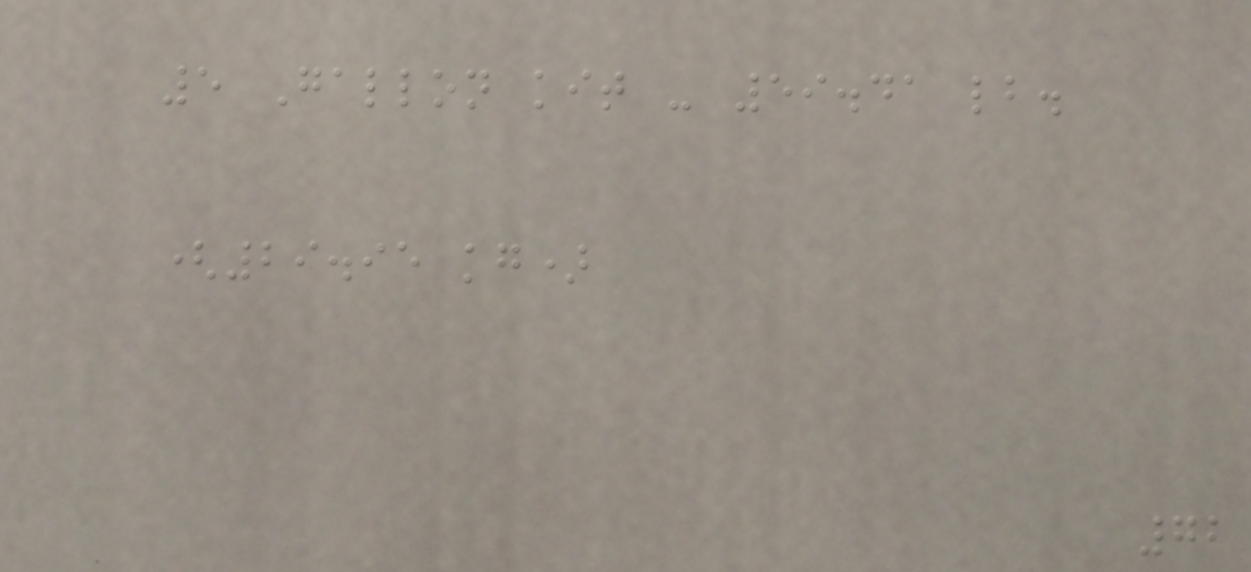5 Gallon kit - 59.41 lb.
(29.95 kg)
72
